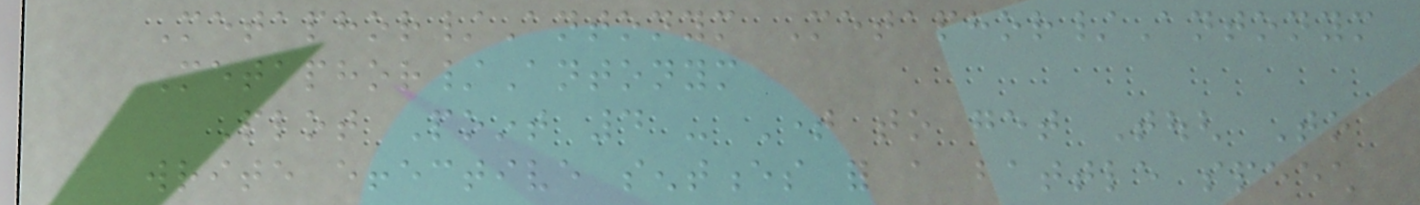Metaphor/Antonym Metaphor/Antonym
Metaphor/Antonym
Plot Point 4 - Time to get Tough To
write effective sentences for a battle speech
